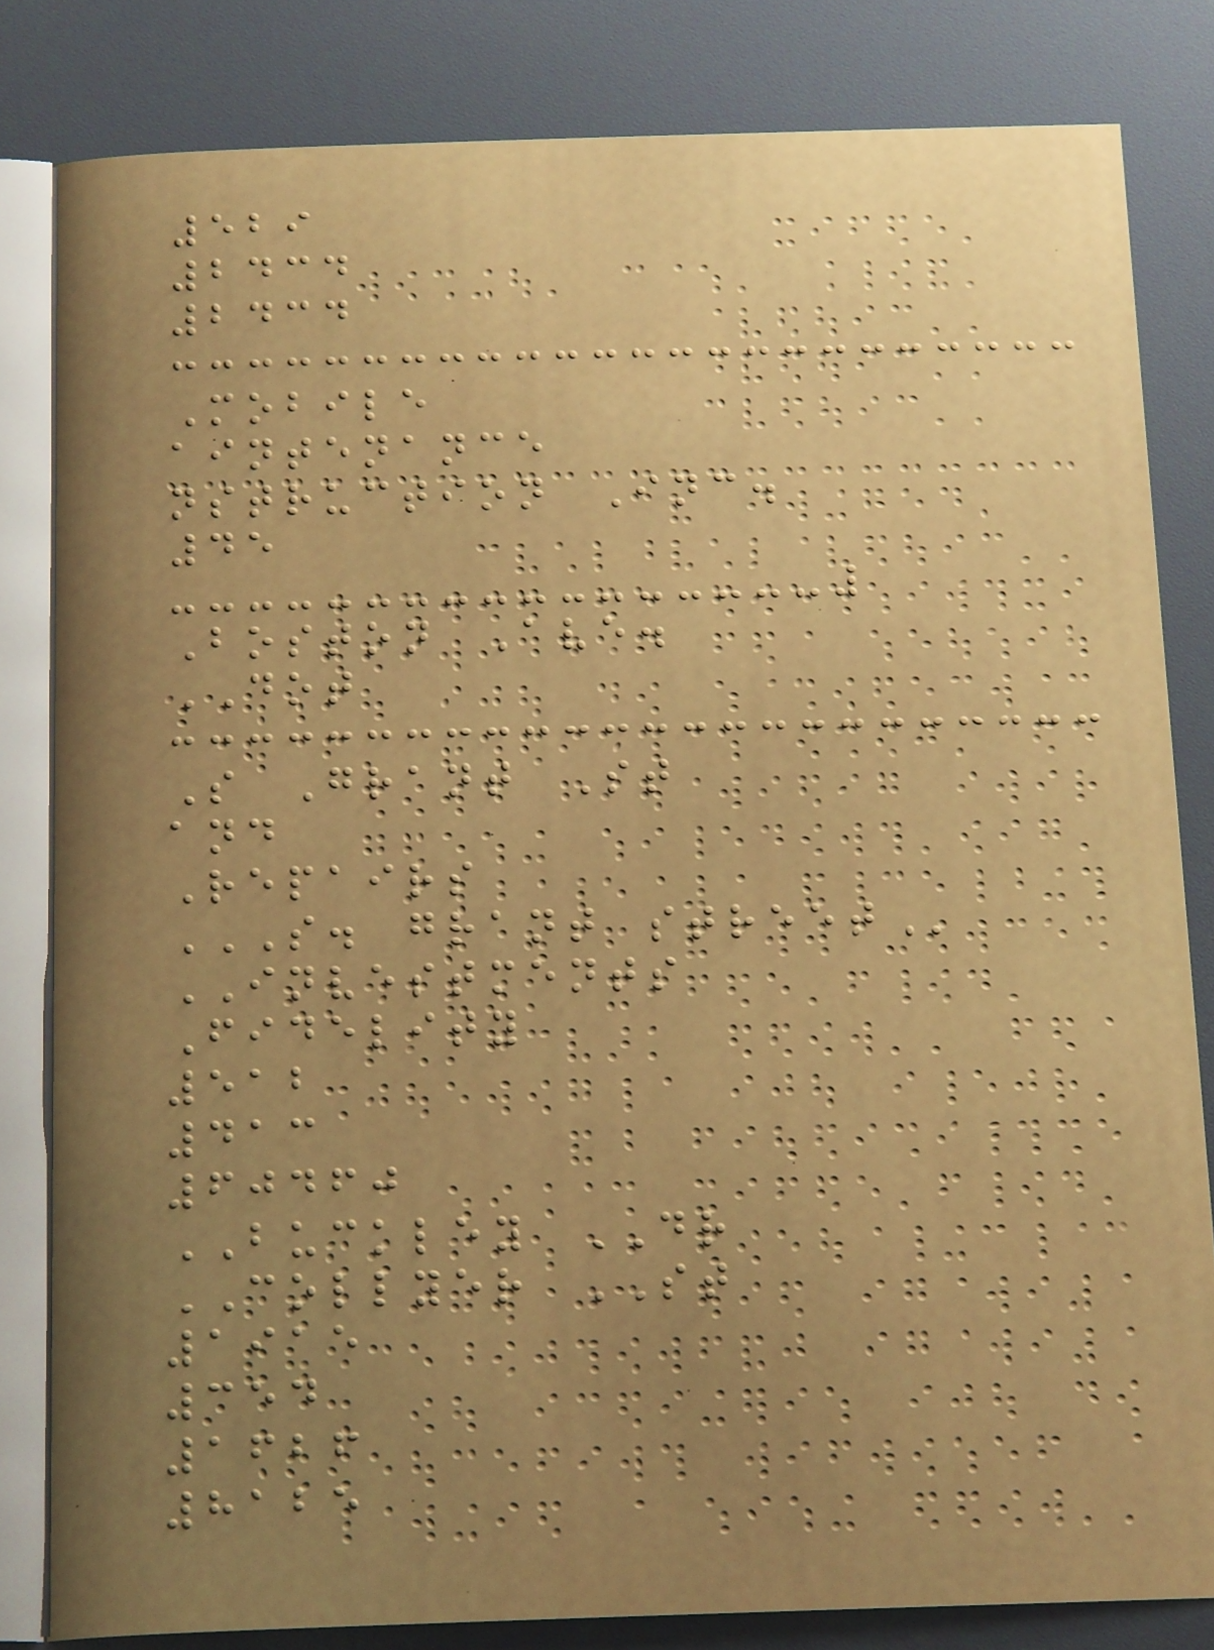529
2434
2434
Mobile
aintenance
nstruction Inc.
45
Boston Ave.
DOT
S Grant St
and
Repairs
S. GRANT STREET
INVESTMENTS
Fidelity
512
413
60460
BUCKLEY DR
COLLYER ST
1915
354
1626
8125
